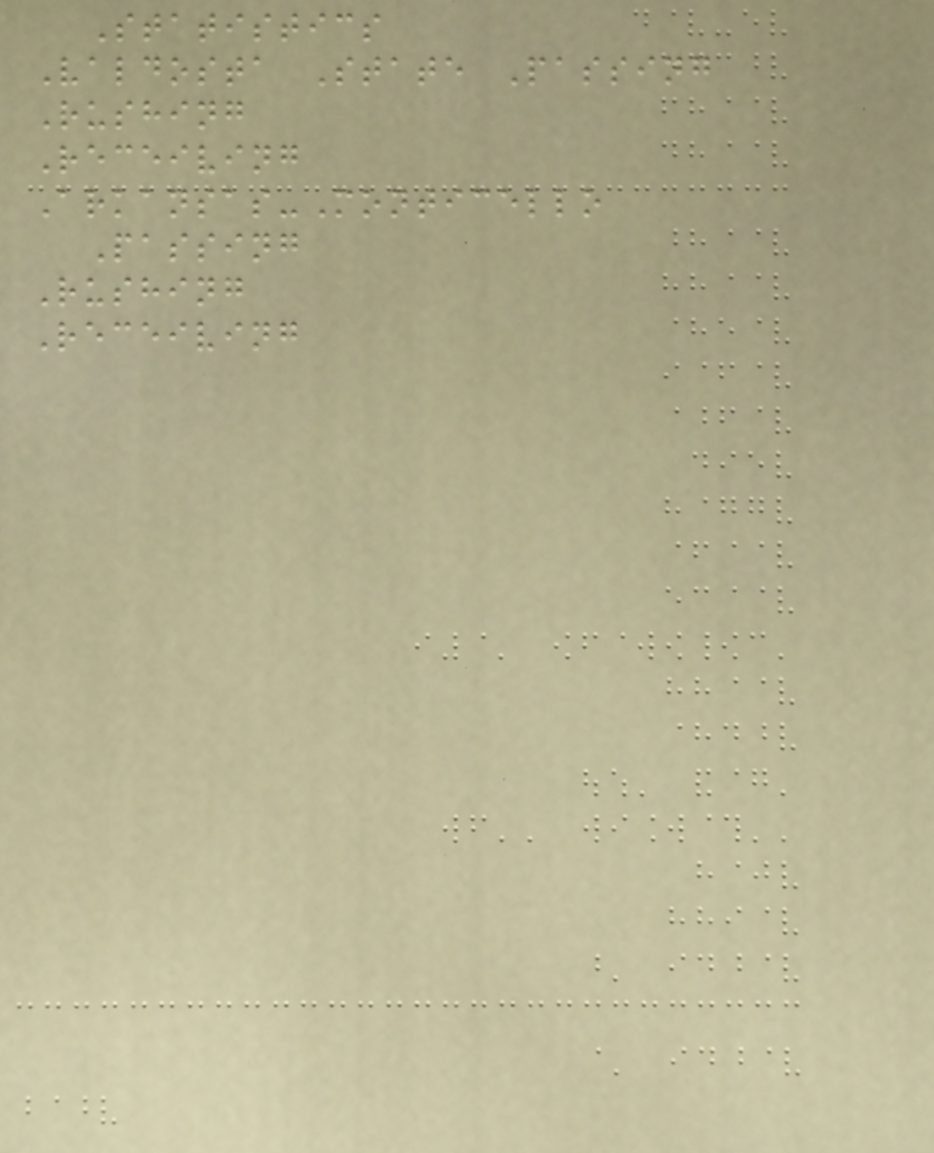Statistics
Valdosta State Passing
Rushing
Receiving
Arkansas-Monticello
Passing
Rushing
Receiving
